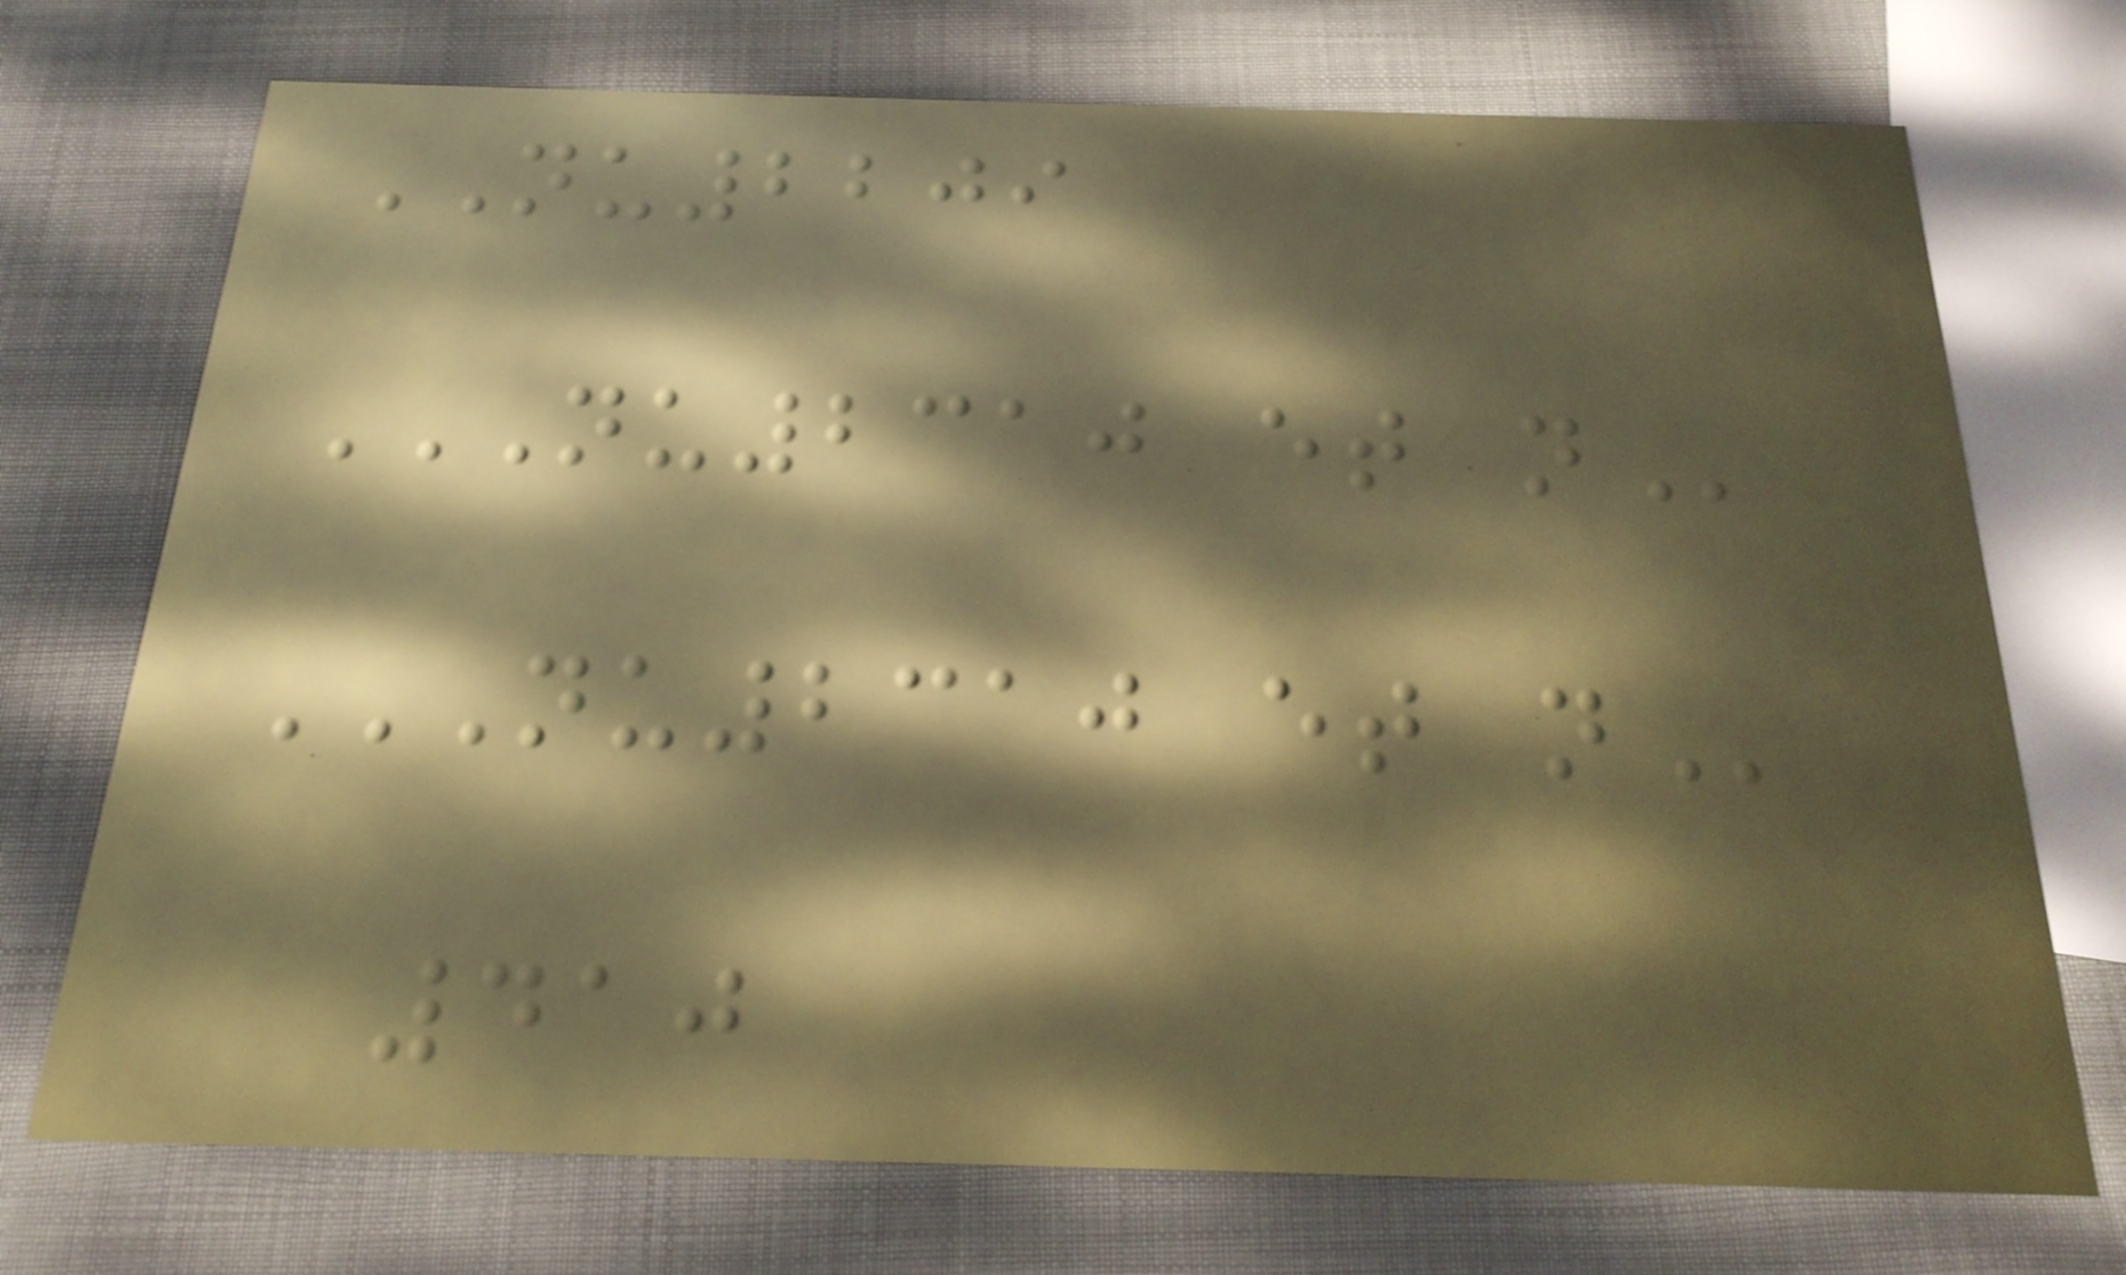NU2209
NU2310 ET N
NU2310 ET N
410
